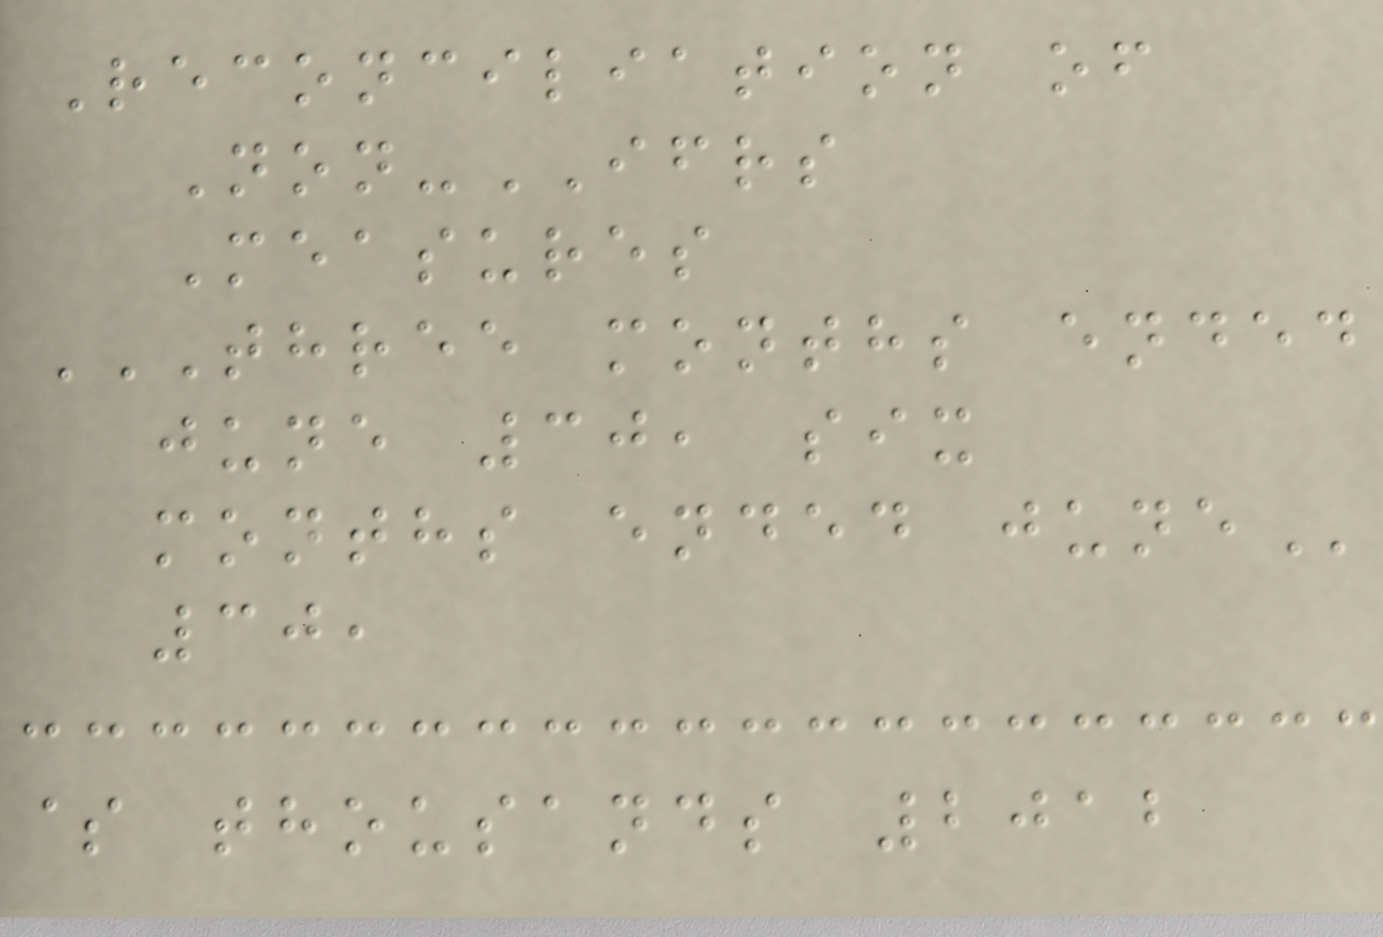Reconciliation of
Non-IFRS
Measures
THREE MONTHS ENDED
JUNE 30, SIX
MONTHS ENDED JUNE
30,
$ thousands 2012
